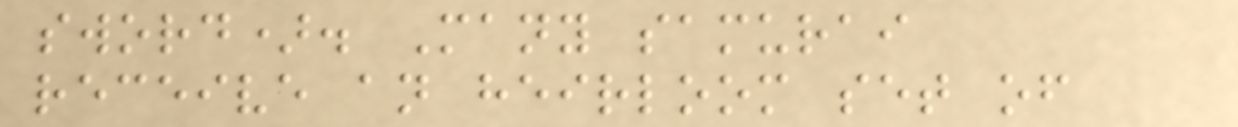sword). Many samurai
receive an heirloom set of
